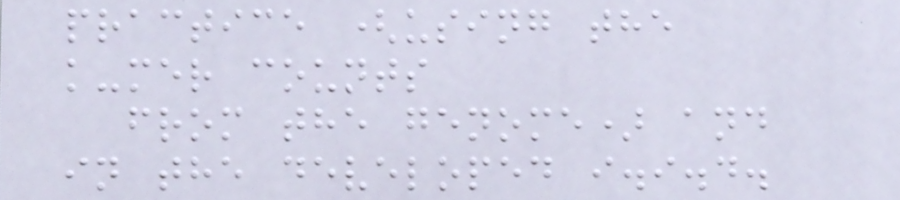practice (using the
k-mer counts
from the genome) and
in the developed i.i.d.
